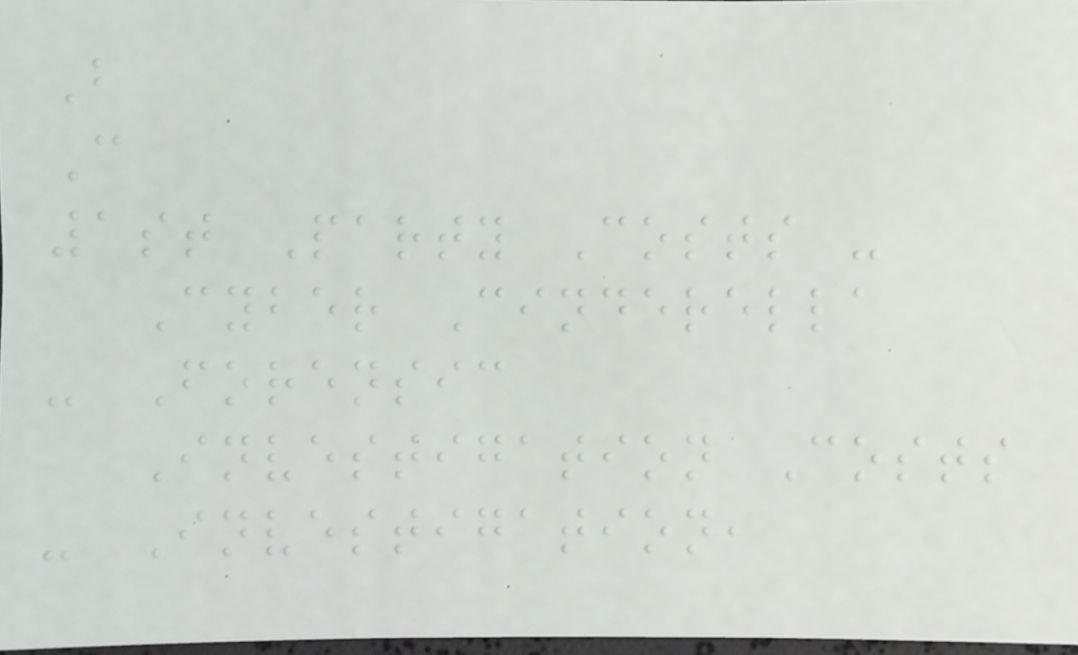B
C
1st Party Costs -
Cyber Cinderella
- Forensic
Investigation Costs
- Investigation,
